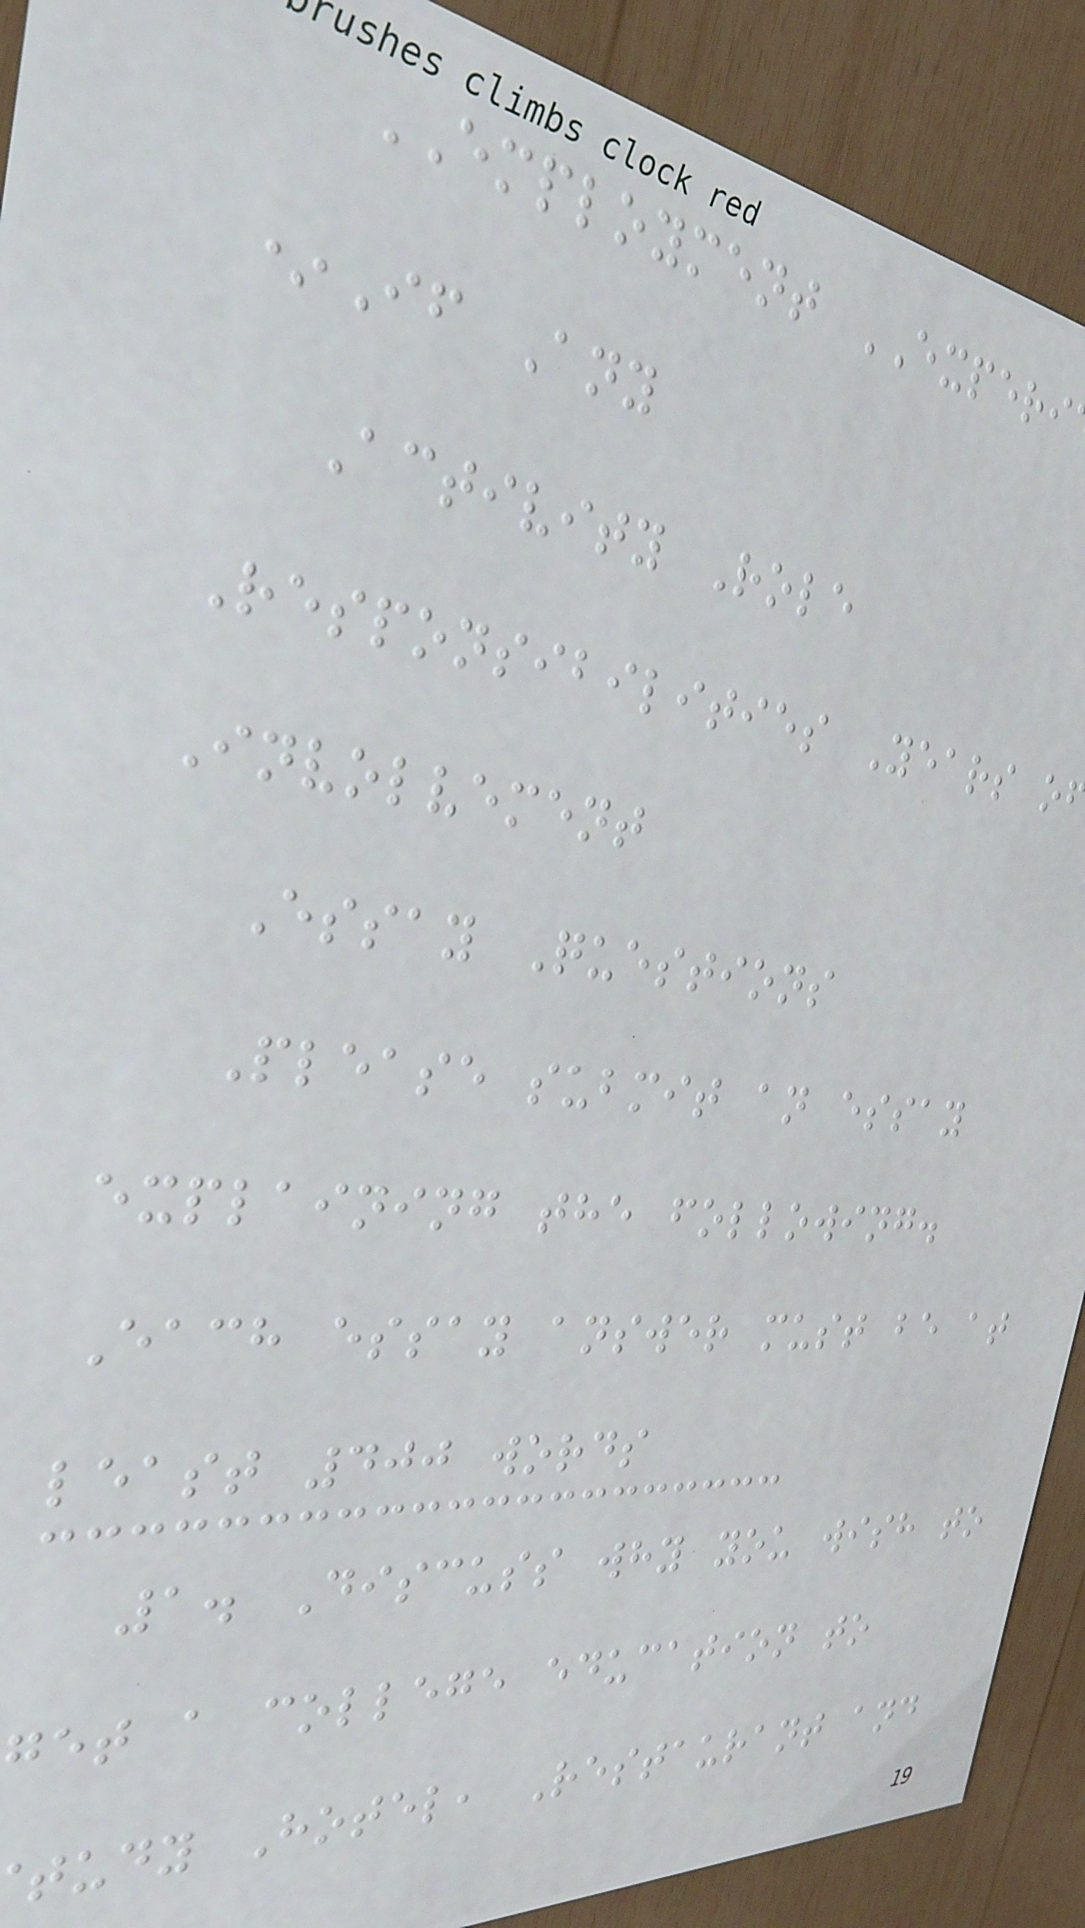EMPLOYMENT EXPERI
*If Any
Activity Role
Responsibilities Years o
Involvement
Essay Questions
Please submit an essay
explaining the following.
Each essay answer must be at
least 400 words
1. Discuss why you wish to
get a college education to
tudy Hotel, Restaurant and
